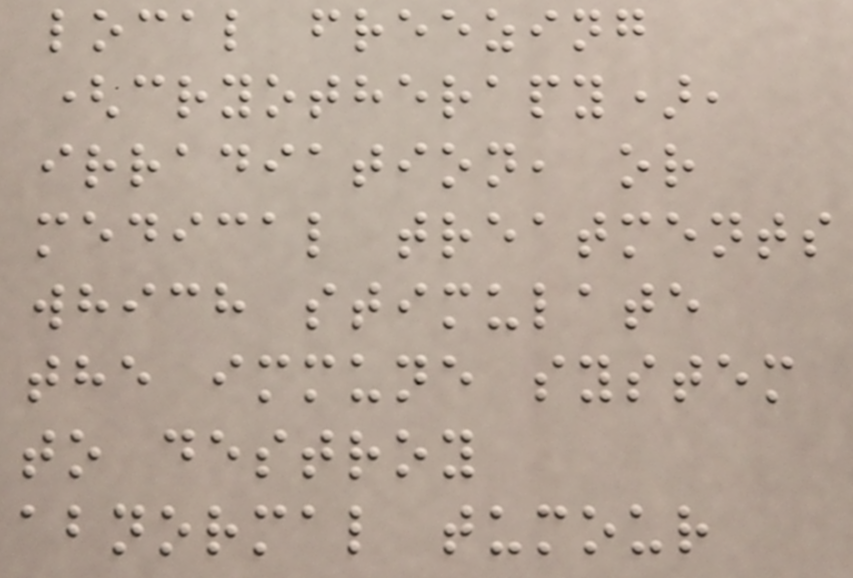local freezing
(cryotherapy),
irradiation, or
medical treatments
which stimulate
the immune system
to destroy
abnormal tumour
